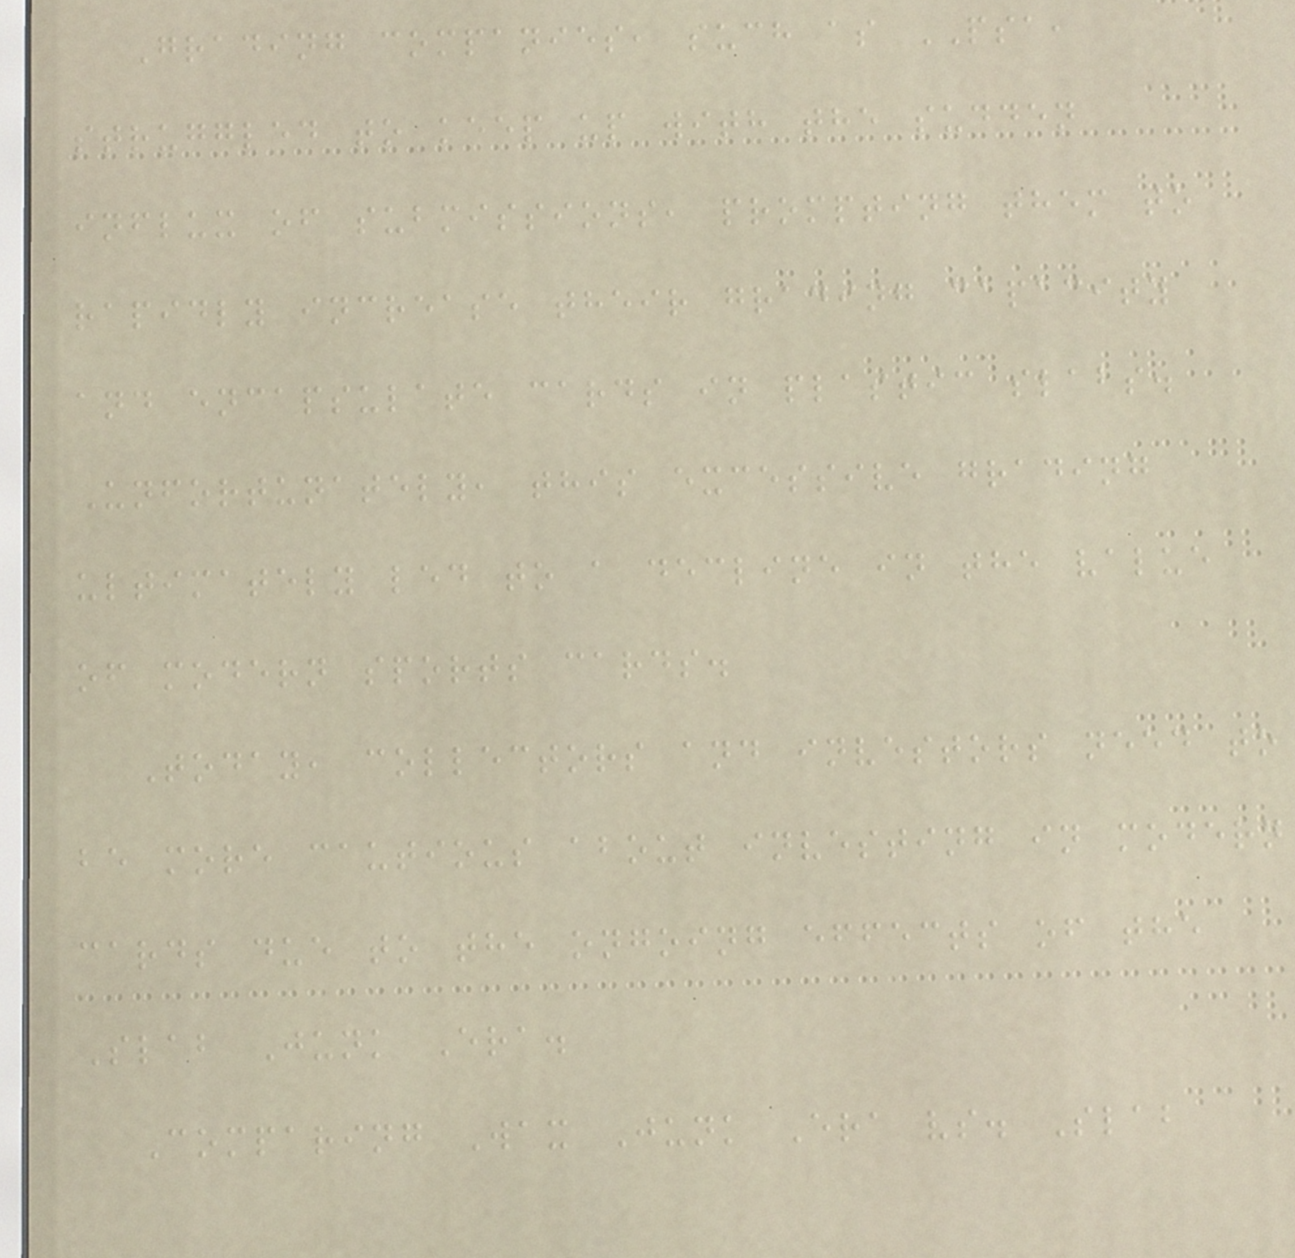Grading companies, such as PSA,
struggled to keep up with the sudden
influx of submissions, prompting them to
rapidly increase their grading capacity
and encapsulate cards in plastic slabs.
Unfortunately, this excessive grading
ultimately led to a decline in the value
of modern sports cards.
Today, collectors and investors need to
be more cautious about investing in modern
cards due to the ongoing effects of the
Slab Junk Era.
Comparing Wax Junk Era vs. Slab
